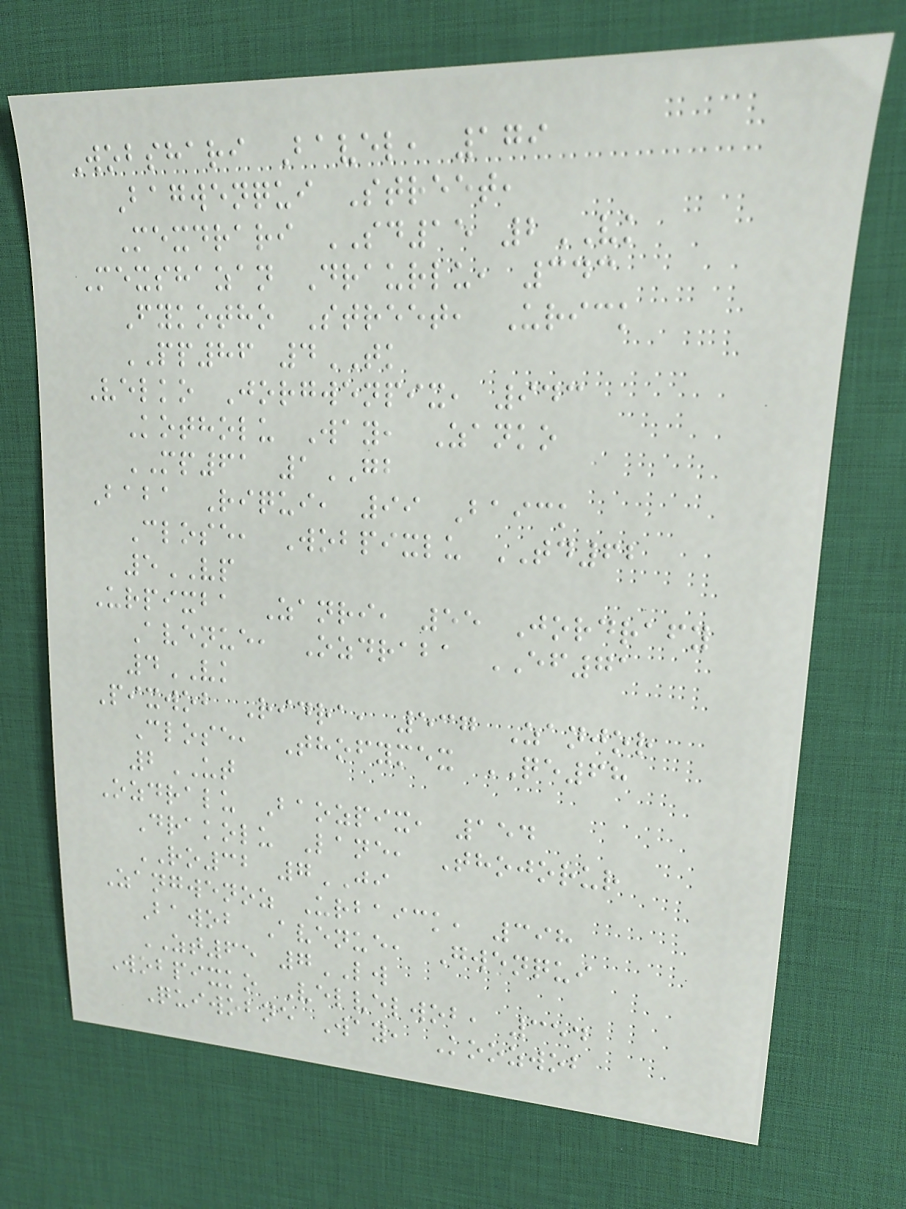Wobshari Bavel, 179
Bagwenqui Street,
Mexdrari SD15 2VK
Mexshazan Draurlu, 343
Fykotho Street, Urick
PP86 4TK
Velko Jorgwenpix, 943
Kotholu Way, Zanko
MP61 1GB
Baba Riqui, 99 Baick
Close, Wobpixlu TD62
5VP
Urpixba Zanri, 55 Jordrafy
Avenue, Ozdraba EF71
4VK
Pixwob Ridra, 537 Zanjor
Close, Thofymex QE68
2UT
Ozdralu Baozpix, 154
Drakolu Lane, Thojorur
RO32 7JI
Zangwenoz Urbaick, 398
Bawob Avenue, Gwenqui
ZT65 7LW
Wobpixko Velvelwob, 354
Quiwobne Way, Koozwob
